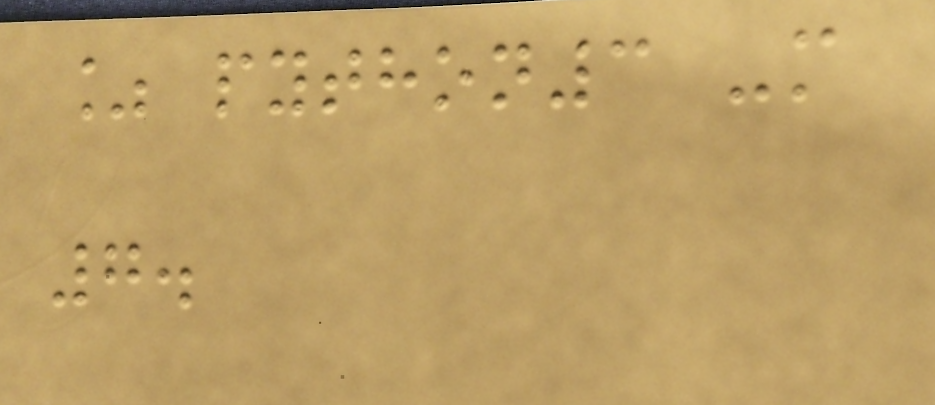% python3 -m
7.
